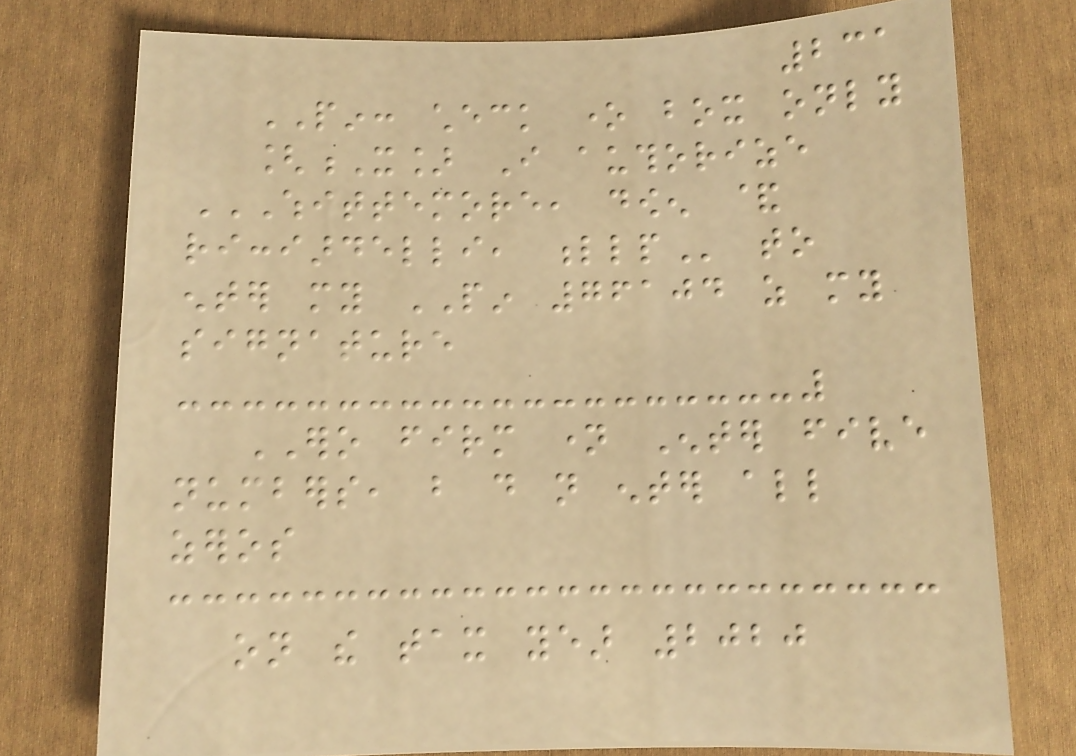231
PIN: check one box only
[X] I authorize
WHITTEMORE, DOWEN &
RICCIARDELLI, LLP to
enter my PIN 76104 as my
signature
ERO firm name Enter five
numbers, but do not enter all
zeros
on the tax year 2020
